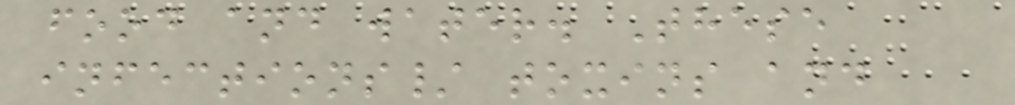food and water. These
infections/ toxins and
